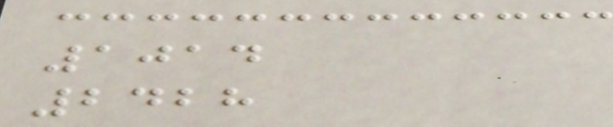1014
2428
